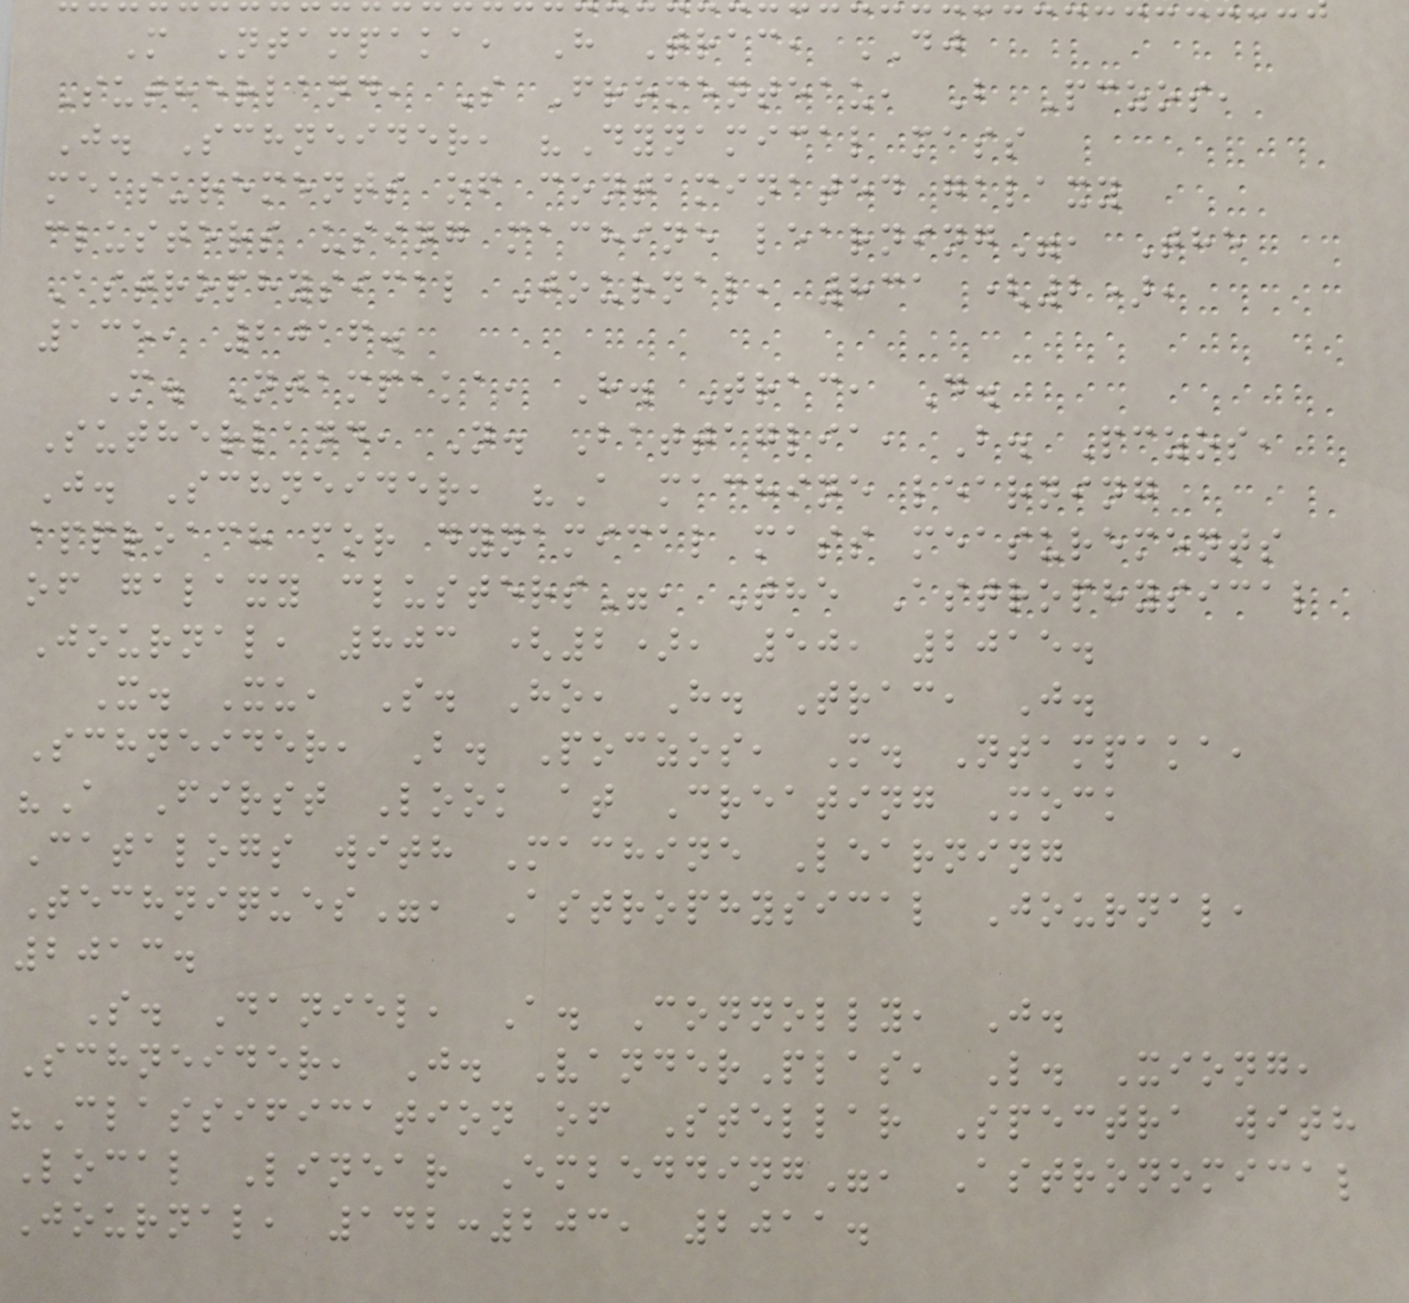M Ntampaka, H Trac, DJ
Sutherland, S Fromenteau, B Pczos,
J. Schneider, "Dynamical mass
measurements of contaminated galaxy
clusters using machine learning", The
Astrophysical Journal, 831 (2),
135, 2016.
M. Ntampaka, H. Trac, D.
Sutherland, N. Battaglia, B. Pczos,
J. Schneider, "A machine learning
approach for dynamical mass measurements
of galaxy clusters", The Astrophysical
Journal, 803 (2), 50, 2015.
X. Xu, S. Ho, H. Trac, J.
Schneider, B. Poczos, M. Ntampaka,
"A First Look at Creating Mock
Catalogs with Machine Learning
Techniques", Astrophysical Journal,
2013.
S. Daniel, A. Connolly, J.
Schneider, J. VanderPlas, L. Xiong,
"Classification of Stellar Spectra with
Local Linear Embedding", Astronomical
Journal, 142:203, 2011.
